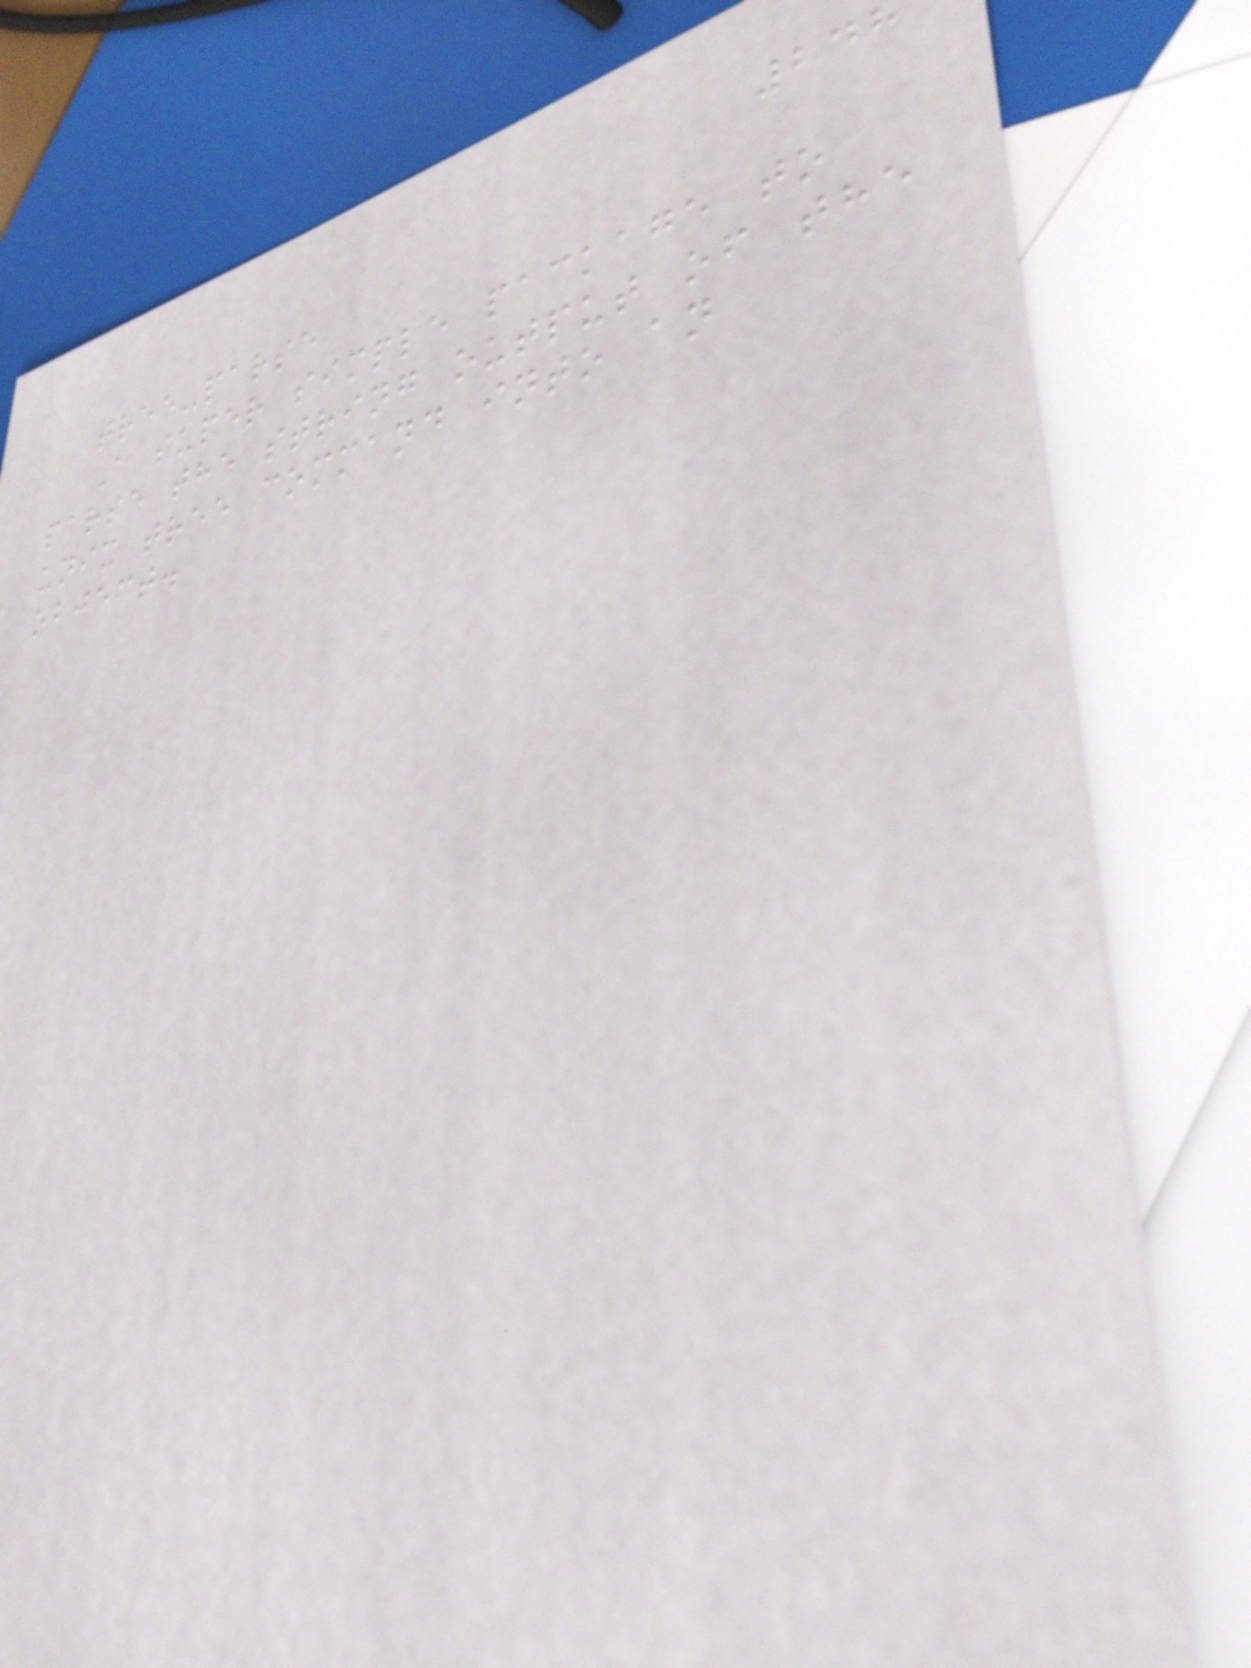tree-parse
A super simple package to
parse the string output of the
unix tree command into an
object.
